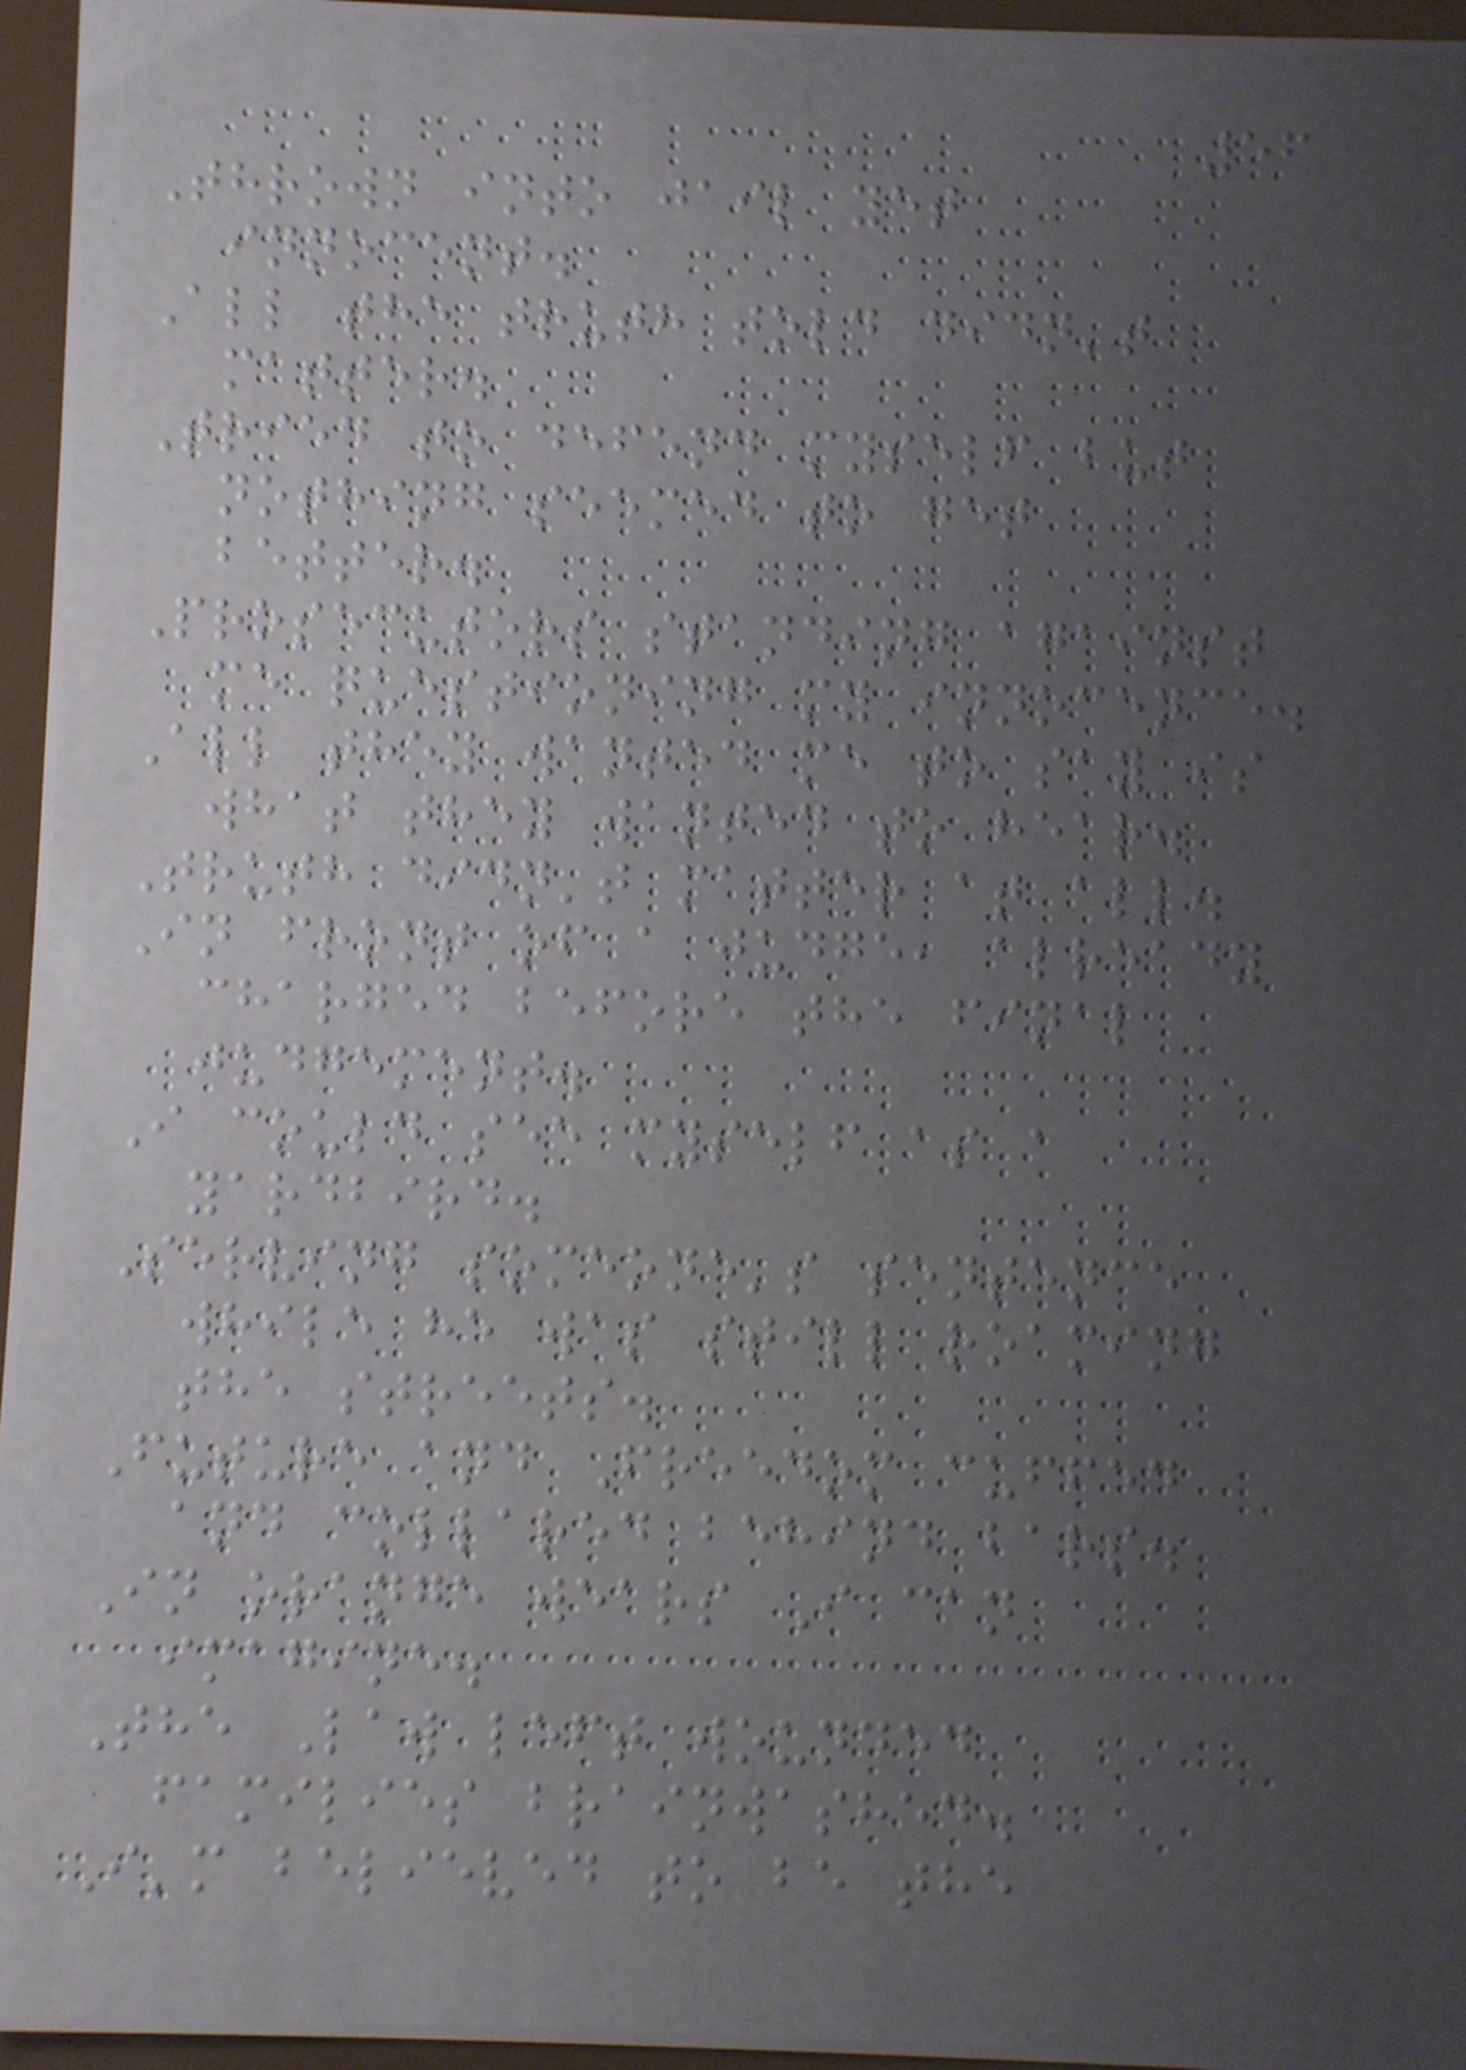56
Thrown into jail yet
innocent.
All the truth told didn't
matter.
Tried to defend myself but
nothing seemed to get
better.
Prosecutors standing against
me questioning my innocence.
All they wanted me to say is
what they wanted to hear.
Truth didn't matter at all.
In front of a judge, already
charged before the final
judgement.
I could see myself as a
yardbird.
Serving someone's sentence
while he was still roaming
the streets.
Future and Freedom cuffed
and collared behind bars.
In orange wears I can
imagine.
The Law left wounded
families brainwashed.
I'm believed to be the
